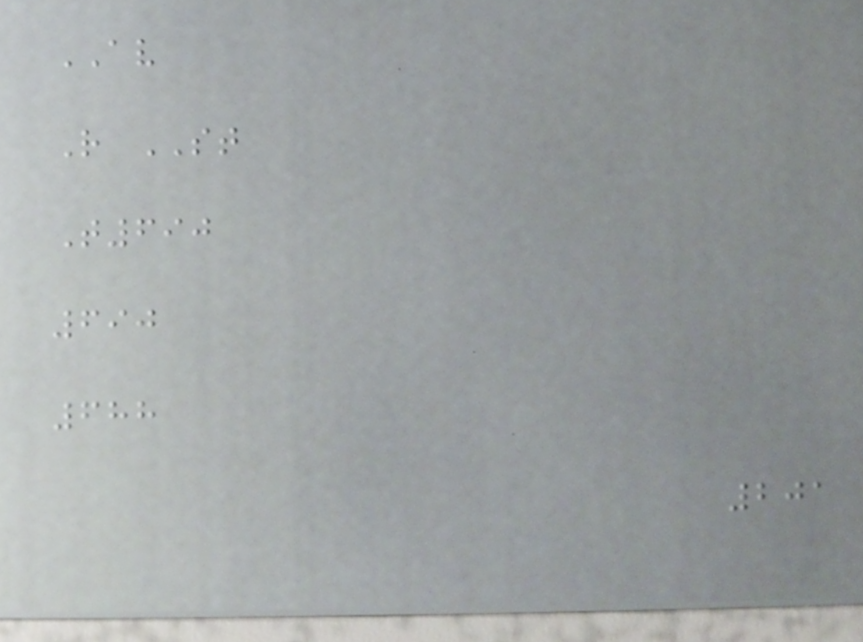AV
R ST
T690
690
688
201
